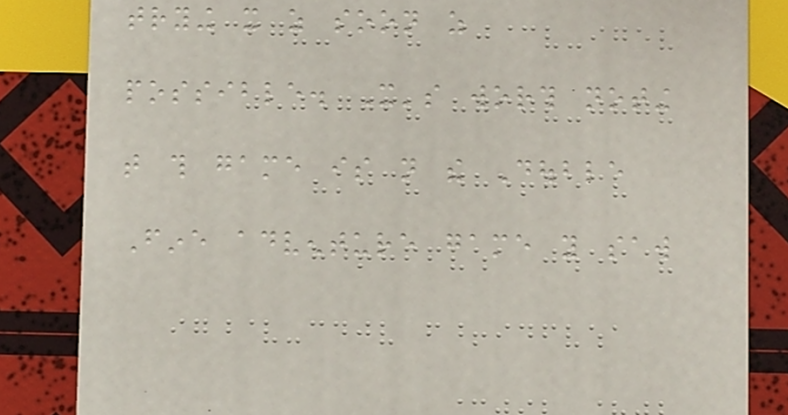trying it as soon as
possible. It's worth noting
that this game is not the Double
Fine adventure game you saw
